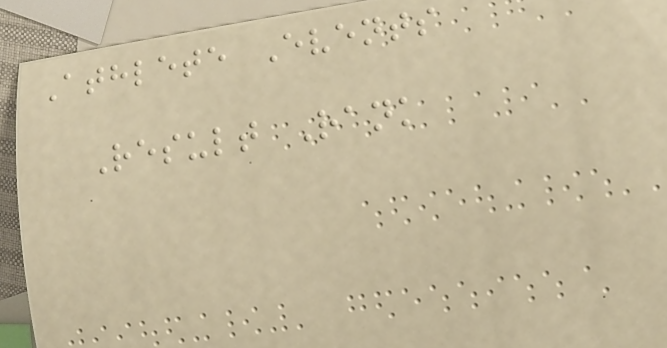Athlete Events
Result Rank
